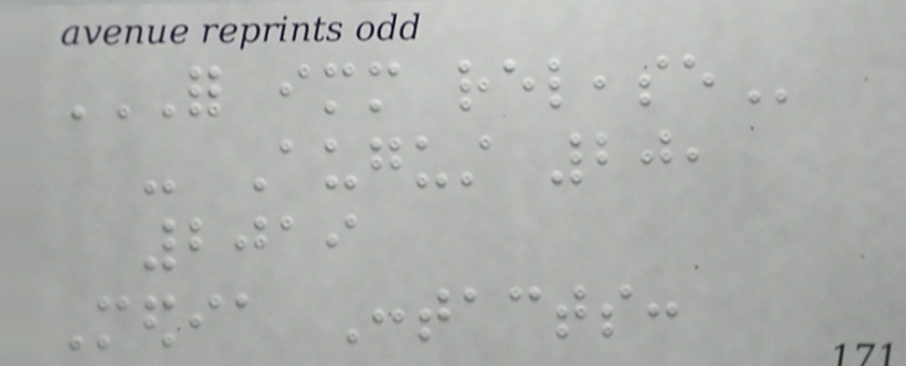FOR IMMEDIATE RELEASE
- August 20,
2019
Media Contacts:
